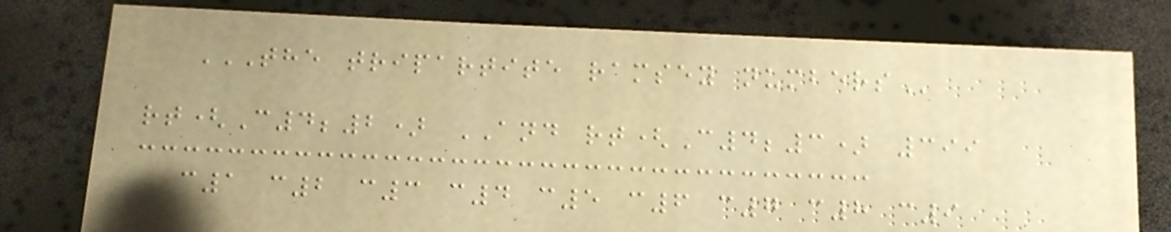THE TRIPARTITE RAMSEY NUMBERS
rt(C4;2) AND rt(C4;3) 399
c1 c2 c3 c4 c5 c6 c7 c8 c9
